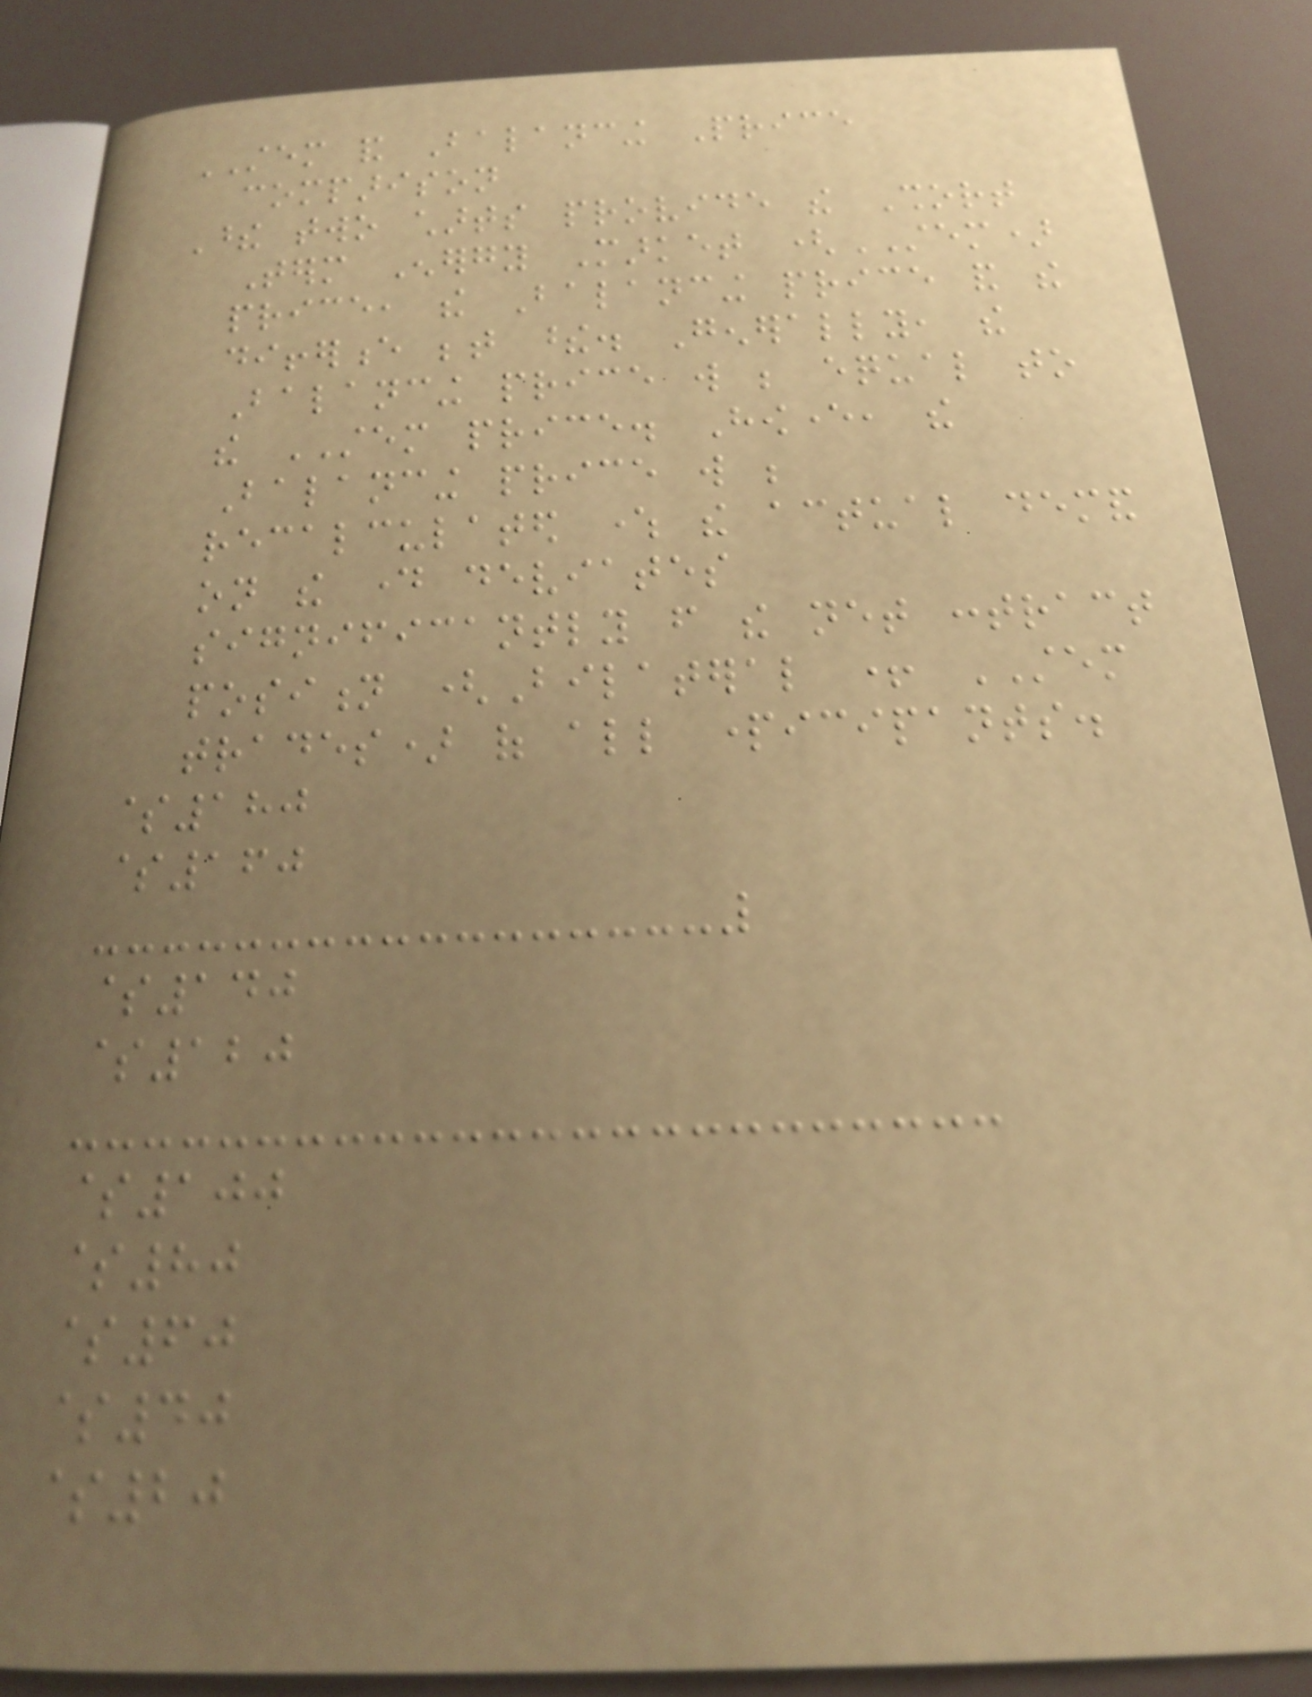STEM and Balancing Price
comparison
These two charts provide the Short
Term Energy Market (STEM)
price, the Balancing price and the
difference between these. Generally, the
Balancing price will be equal to
the STEM price. However, the
Balancing price will be
recalculated where the actual demand
on the day deviates
significantly from the net contract
position (Bilateral + STEM
trades) of all participants.
$180
$160
$140
$120
$100
$80
$60
$40
$20
